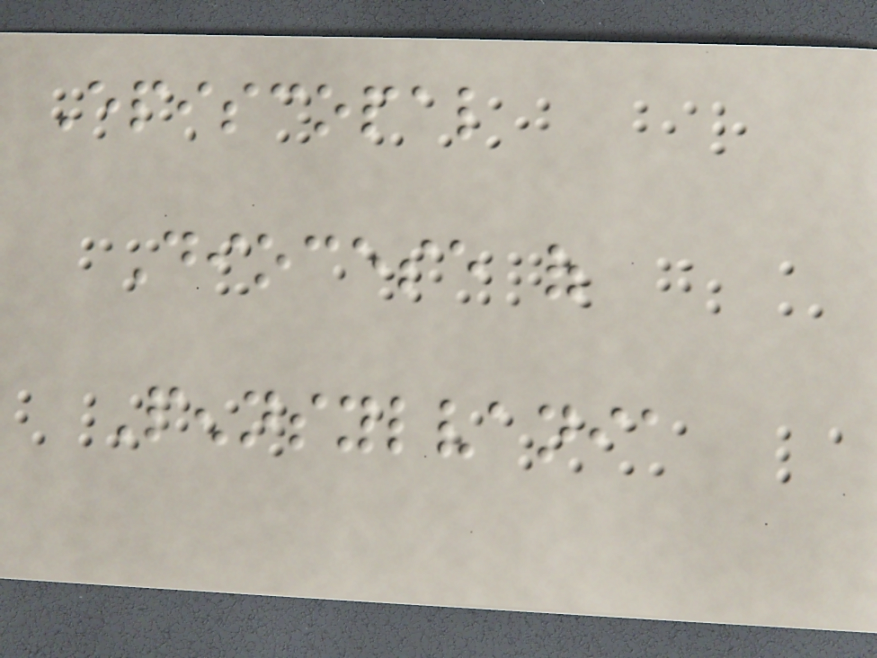Episcopal
Diocese of
Pennsylvania
